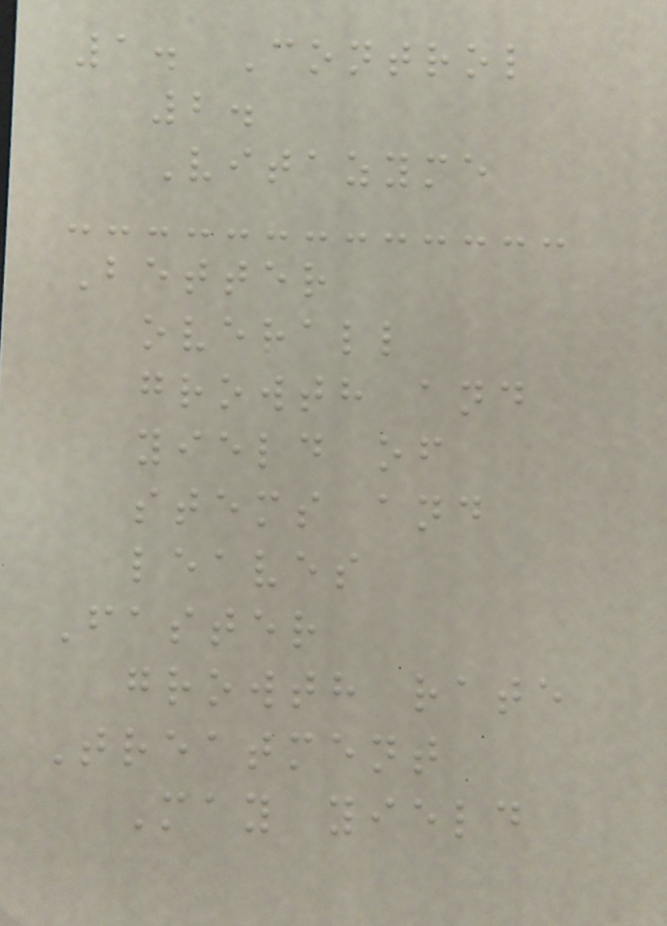1. Control
2.
Vitazyme
Better
overall
growth and
yield of
stems and
leaves
Faster
growth rate
Treatment
May yield
